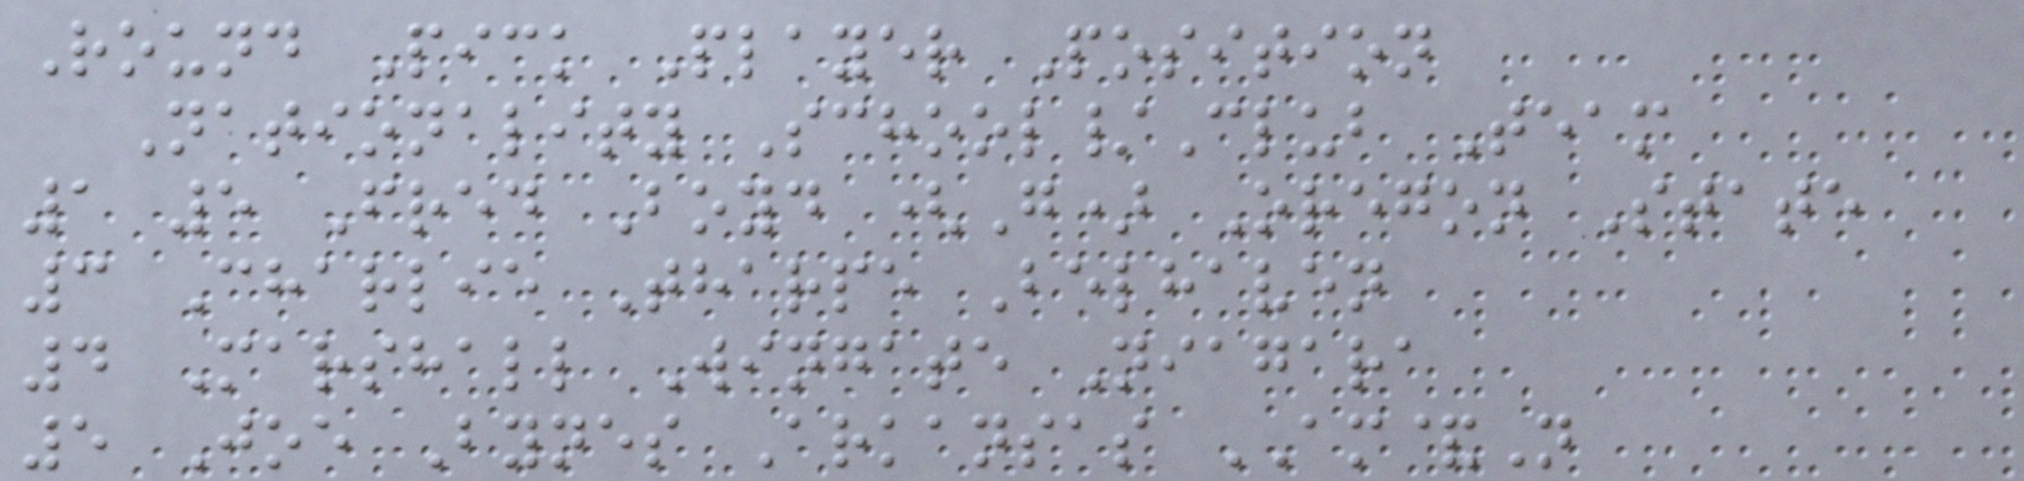Round Pick Player Position
Nationality School/Club Team
1 5 Fred Boyd (G) Oregon State
3 Charlie Tharpe Belhaven
4 Marshall Wingate Niagara
5 Joe Bynes Arkansas AM&N
